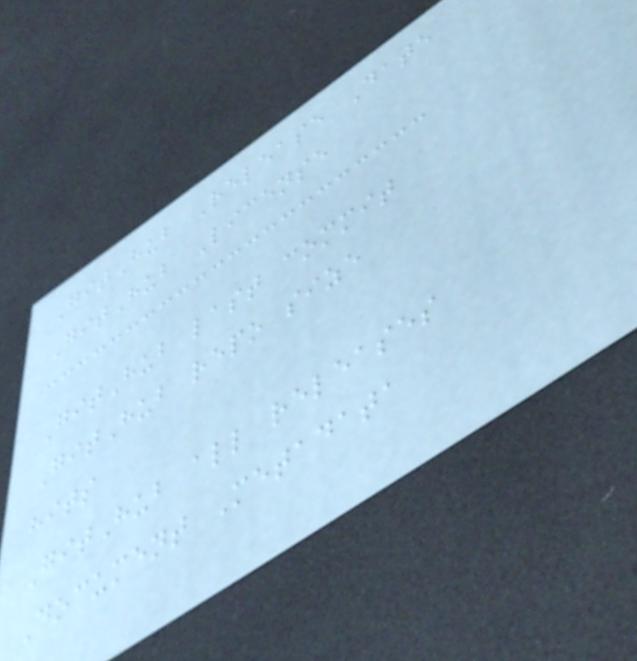GitHub Release Date
GitHub License
GitHub last commit
GitHub repo size
hits
GitHub all releases
Document Metadata
